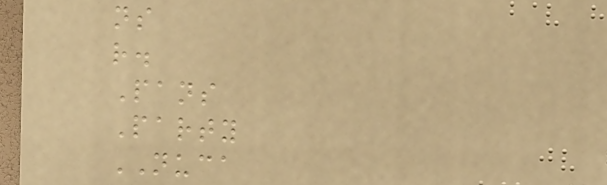ns
r.
Pans
Party
NUCA
